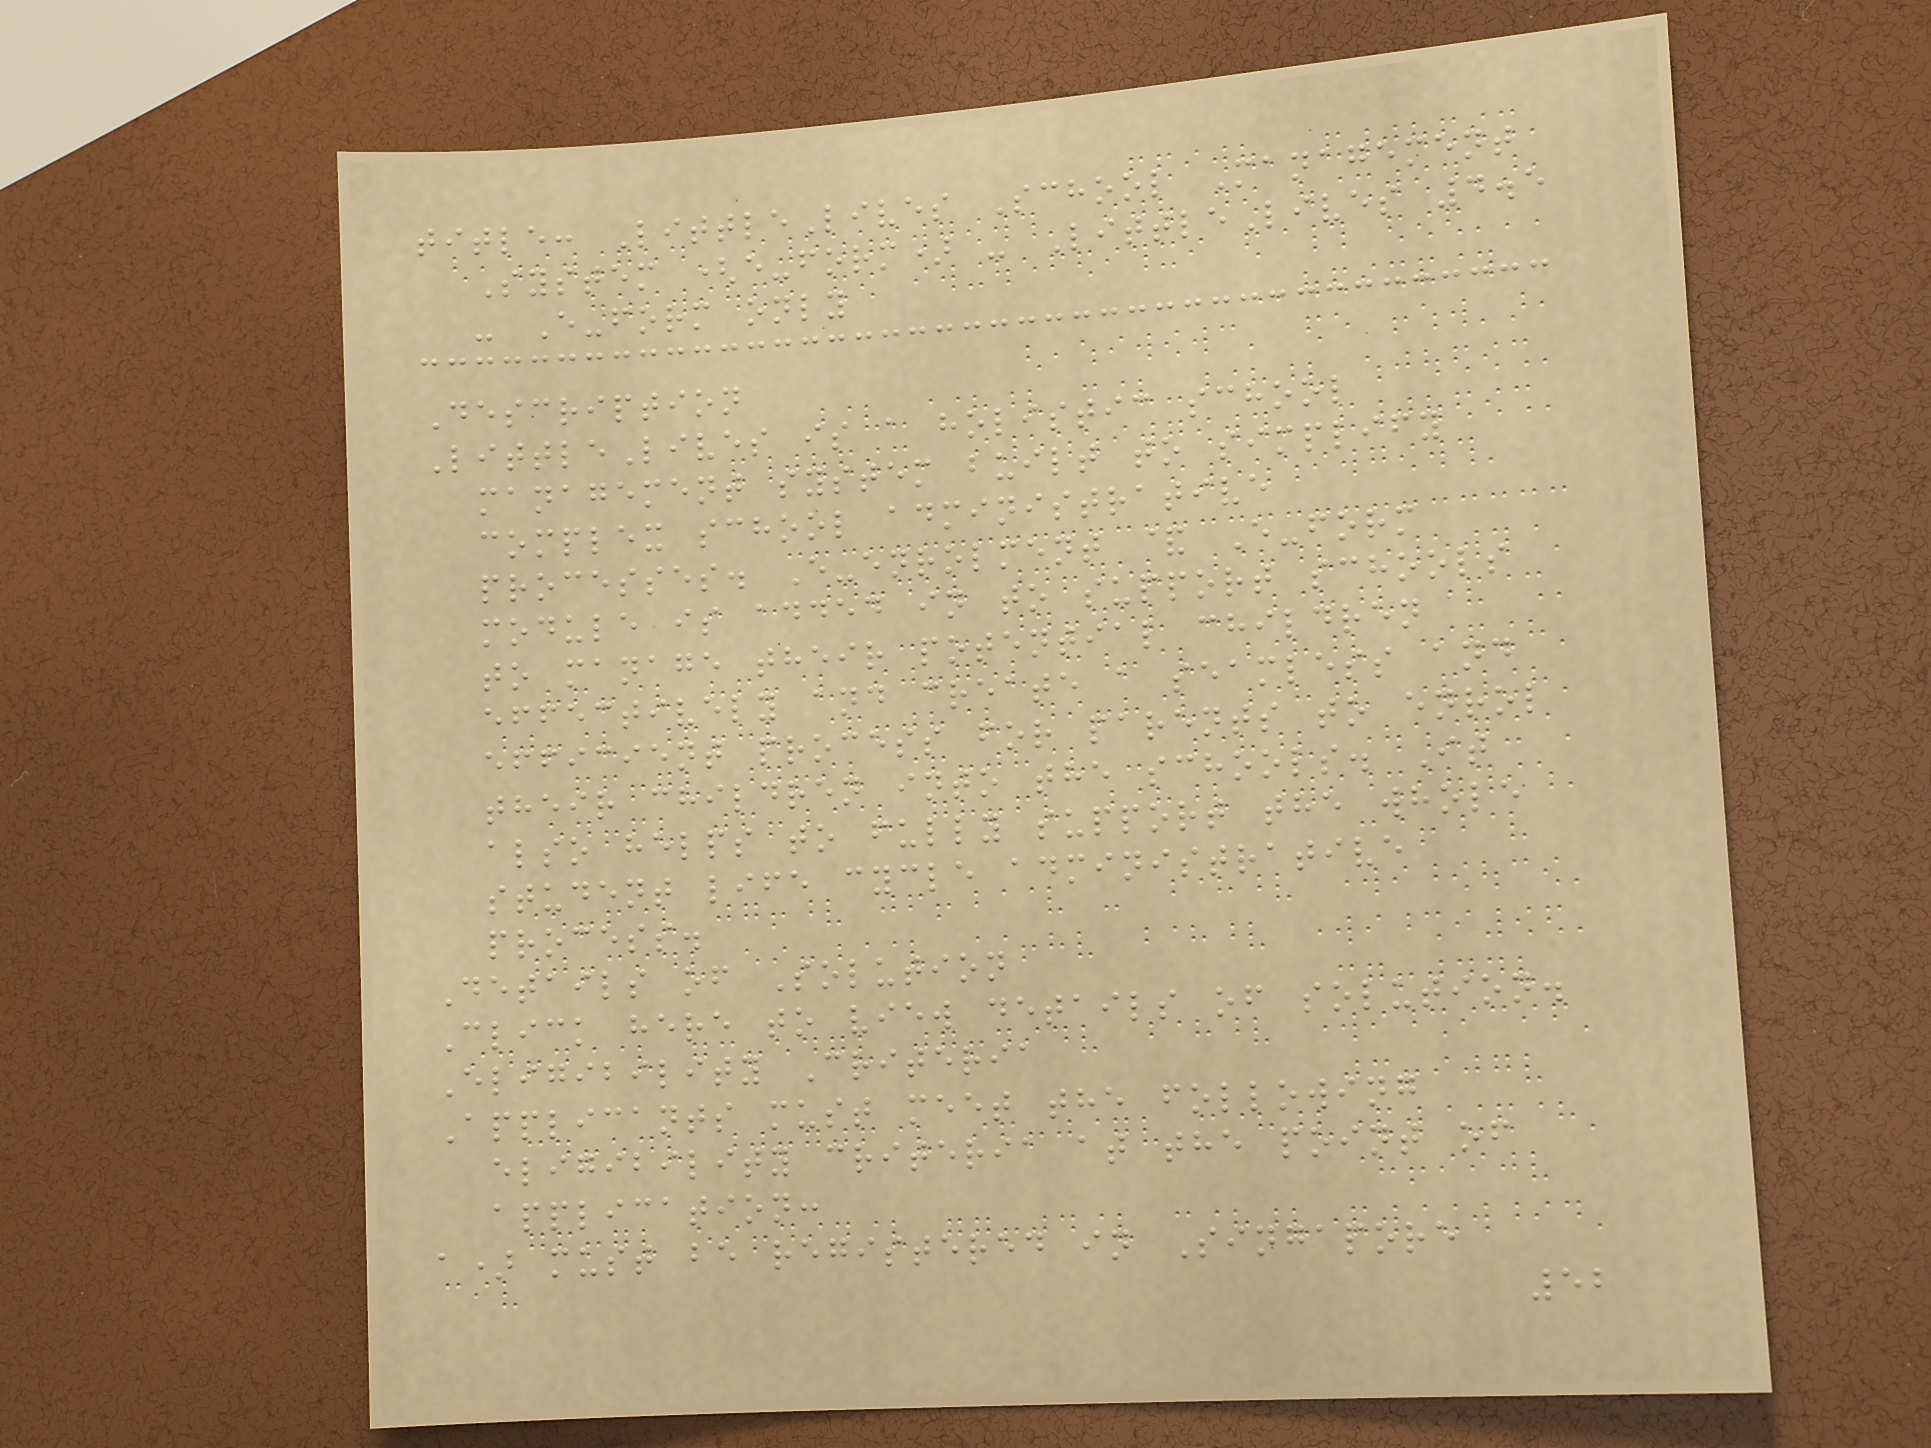title: LittleLives School Management
System (e-form) - LittleLives 4.5
- E-form only
Description
LittleLives is a holistic school
management system built to simplify
complex school administrative
processes. E-enrolment & E-form
module is added in to support schools
to manage their potential children
effectively and create a seamless and
efficient process for parents to enrol
their children into the schools. It
also helps to fully support the whole
student life cycle administrative
process.
Details of Solution
Click here to view details of solution.
Eligibility Criteria
Applicants must meet the following
eligibility criteria at the point of
application:
a) must be registered in Singapore
52
